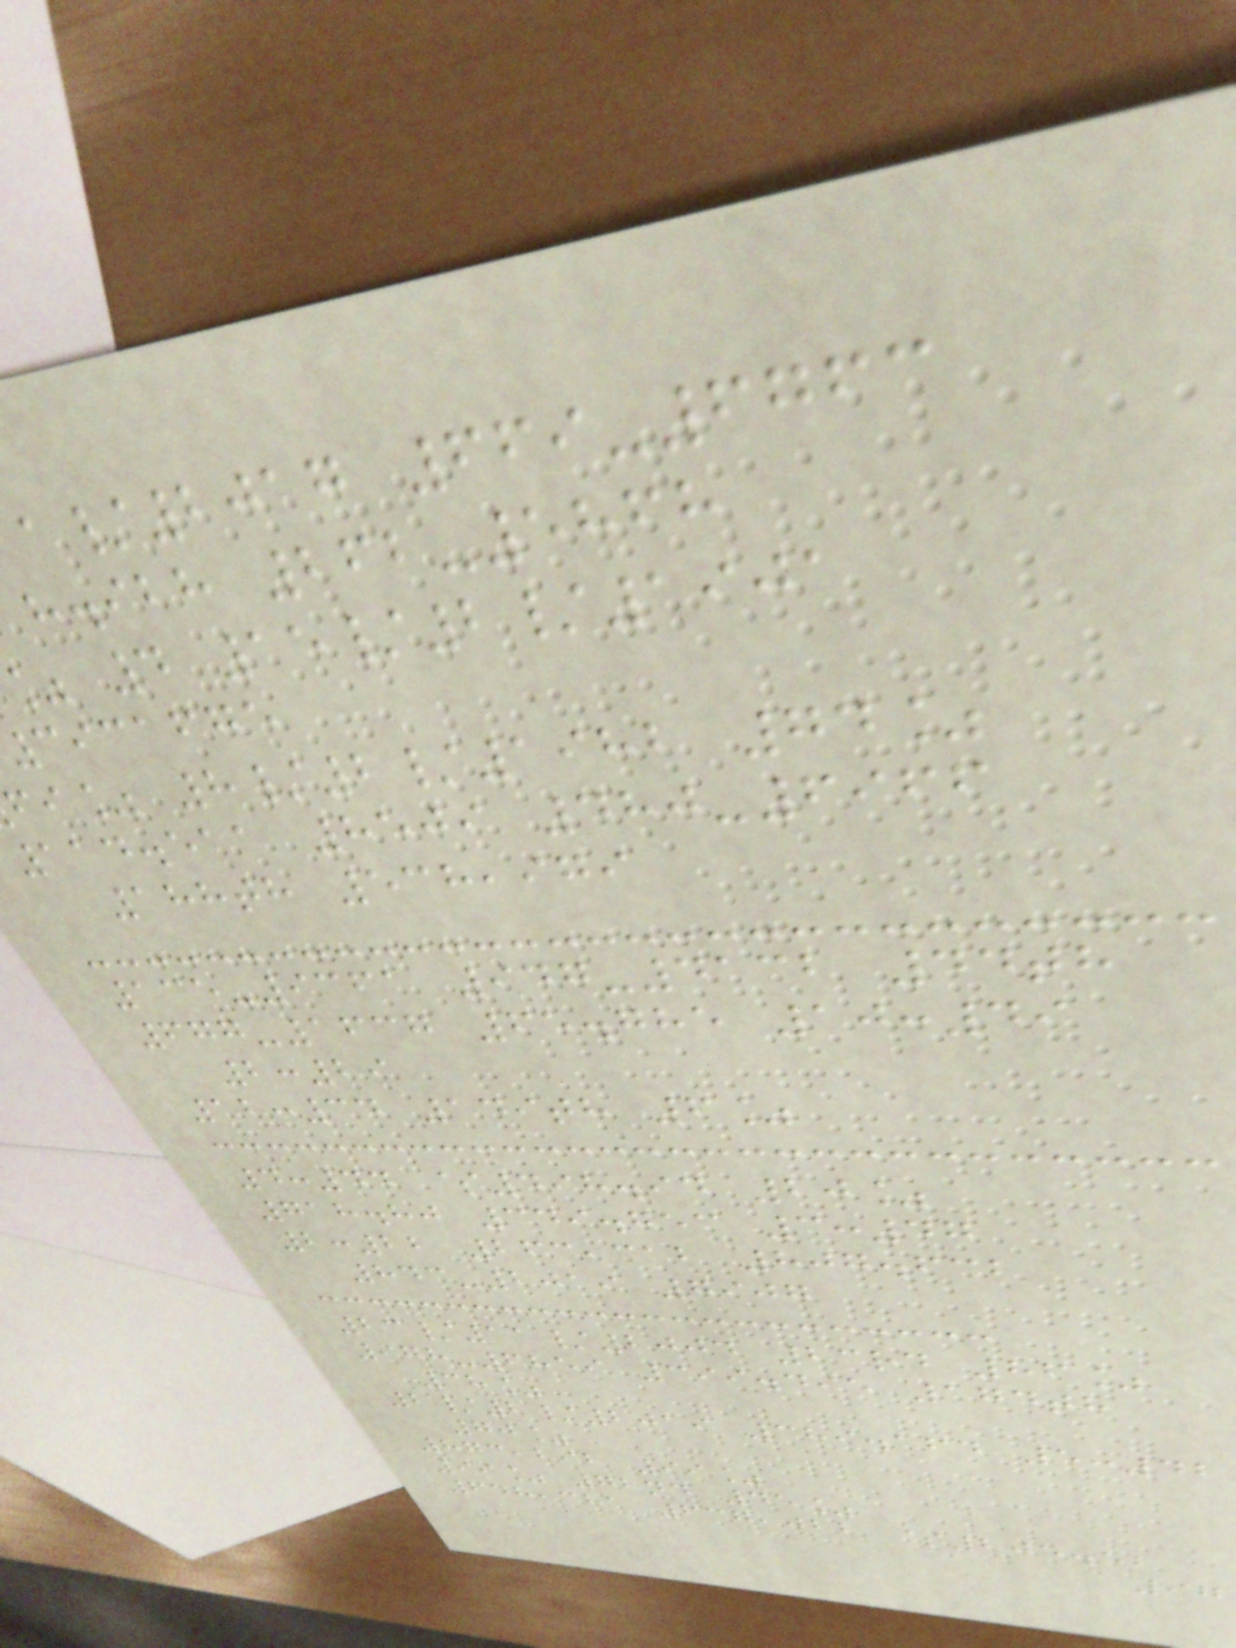/2017 669-6763
h.ibh 262-5868
4 15/2/1901
cicafge
fi% 8/2/1982 74%
114.511 8509 480-6966
188th 538,979
135-9361 947-4132 44th
677-1637 65.785 10:49
2:29
12:34 149th 6%
4:44 $498.94 20%
718.80 349.753 3:47
2:22 263,312 807.632
843-2019 7907
23/11/2004 23rd 86%
978-6859 399.495 174th
38%
2/2/2019 389.164 5:42
70%
873,292 99%
99% 72nd 45%
648,381 637,022 $205.52
97
